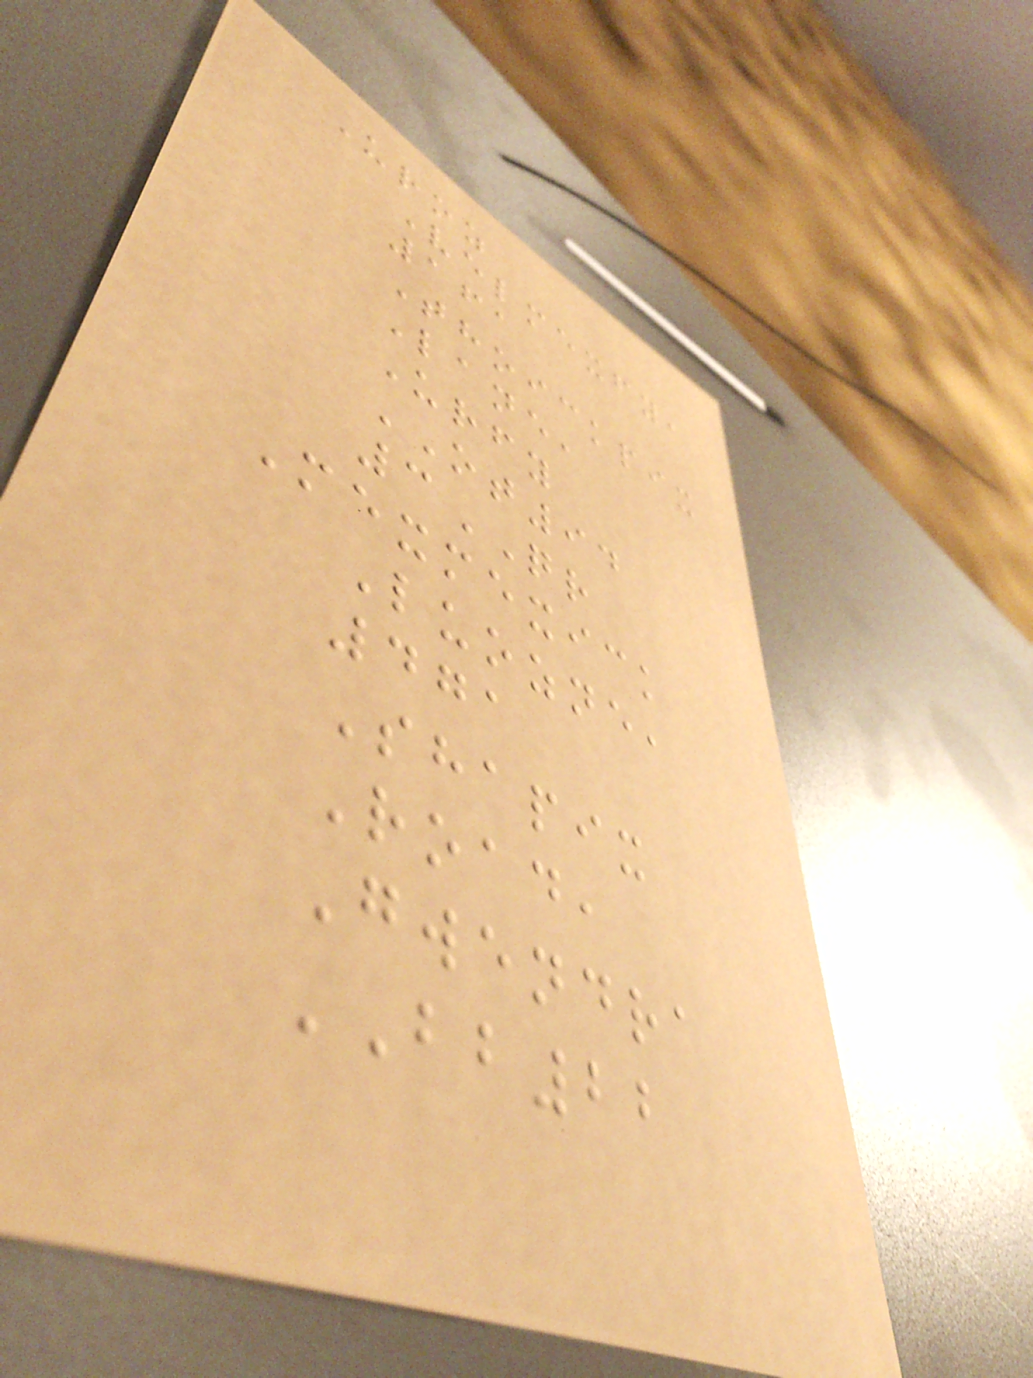Uroz
Velmexfy,
161
Thoickpix
Lane,
Urfy
OT94
3QR
Mexmexick
Luozne,
471
Shapix
Road,
Gwendra
BB22
